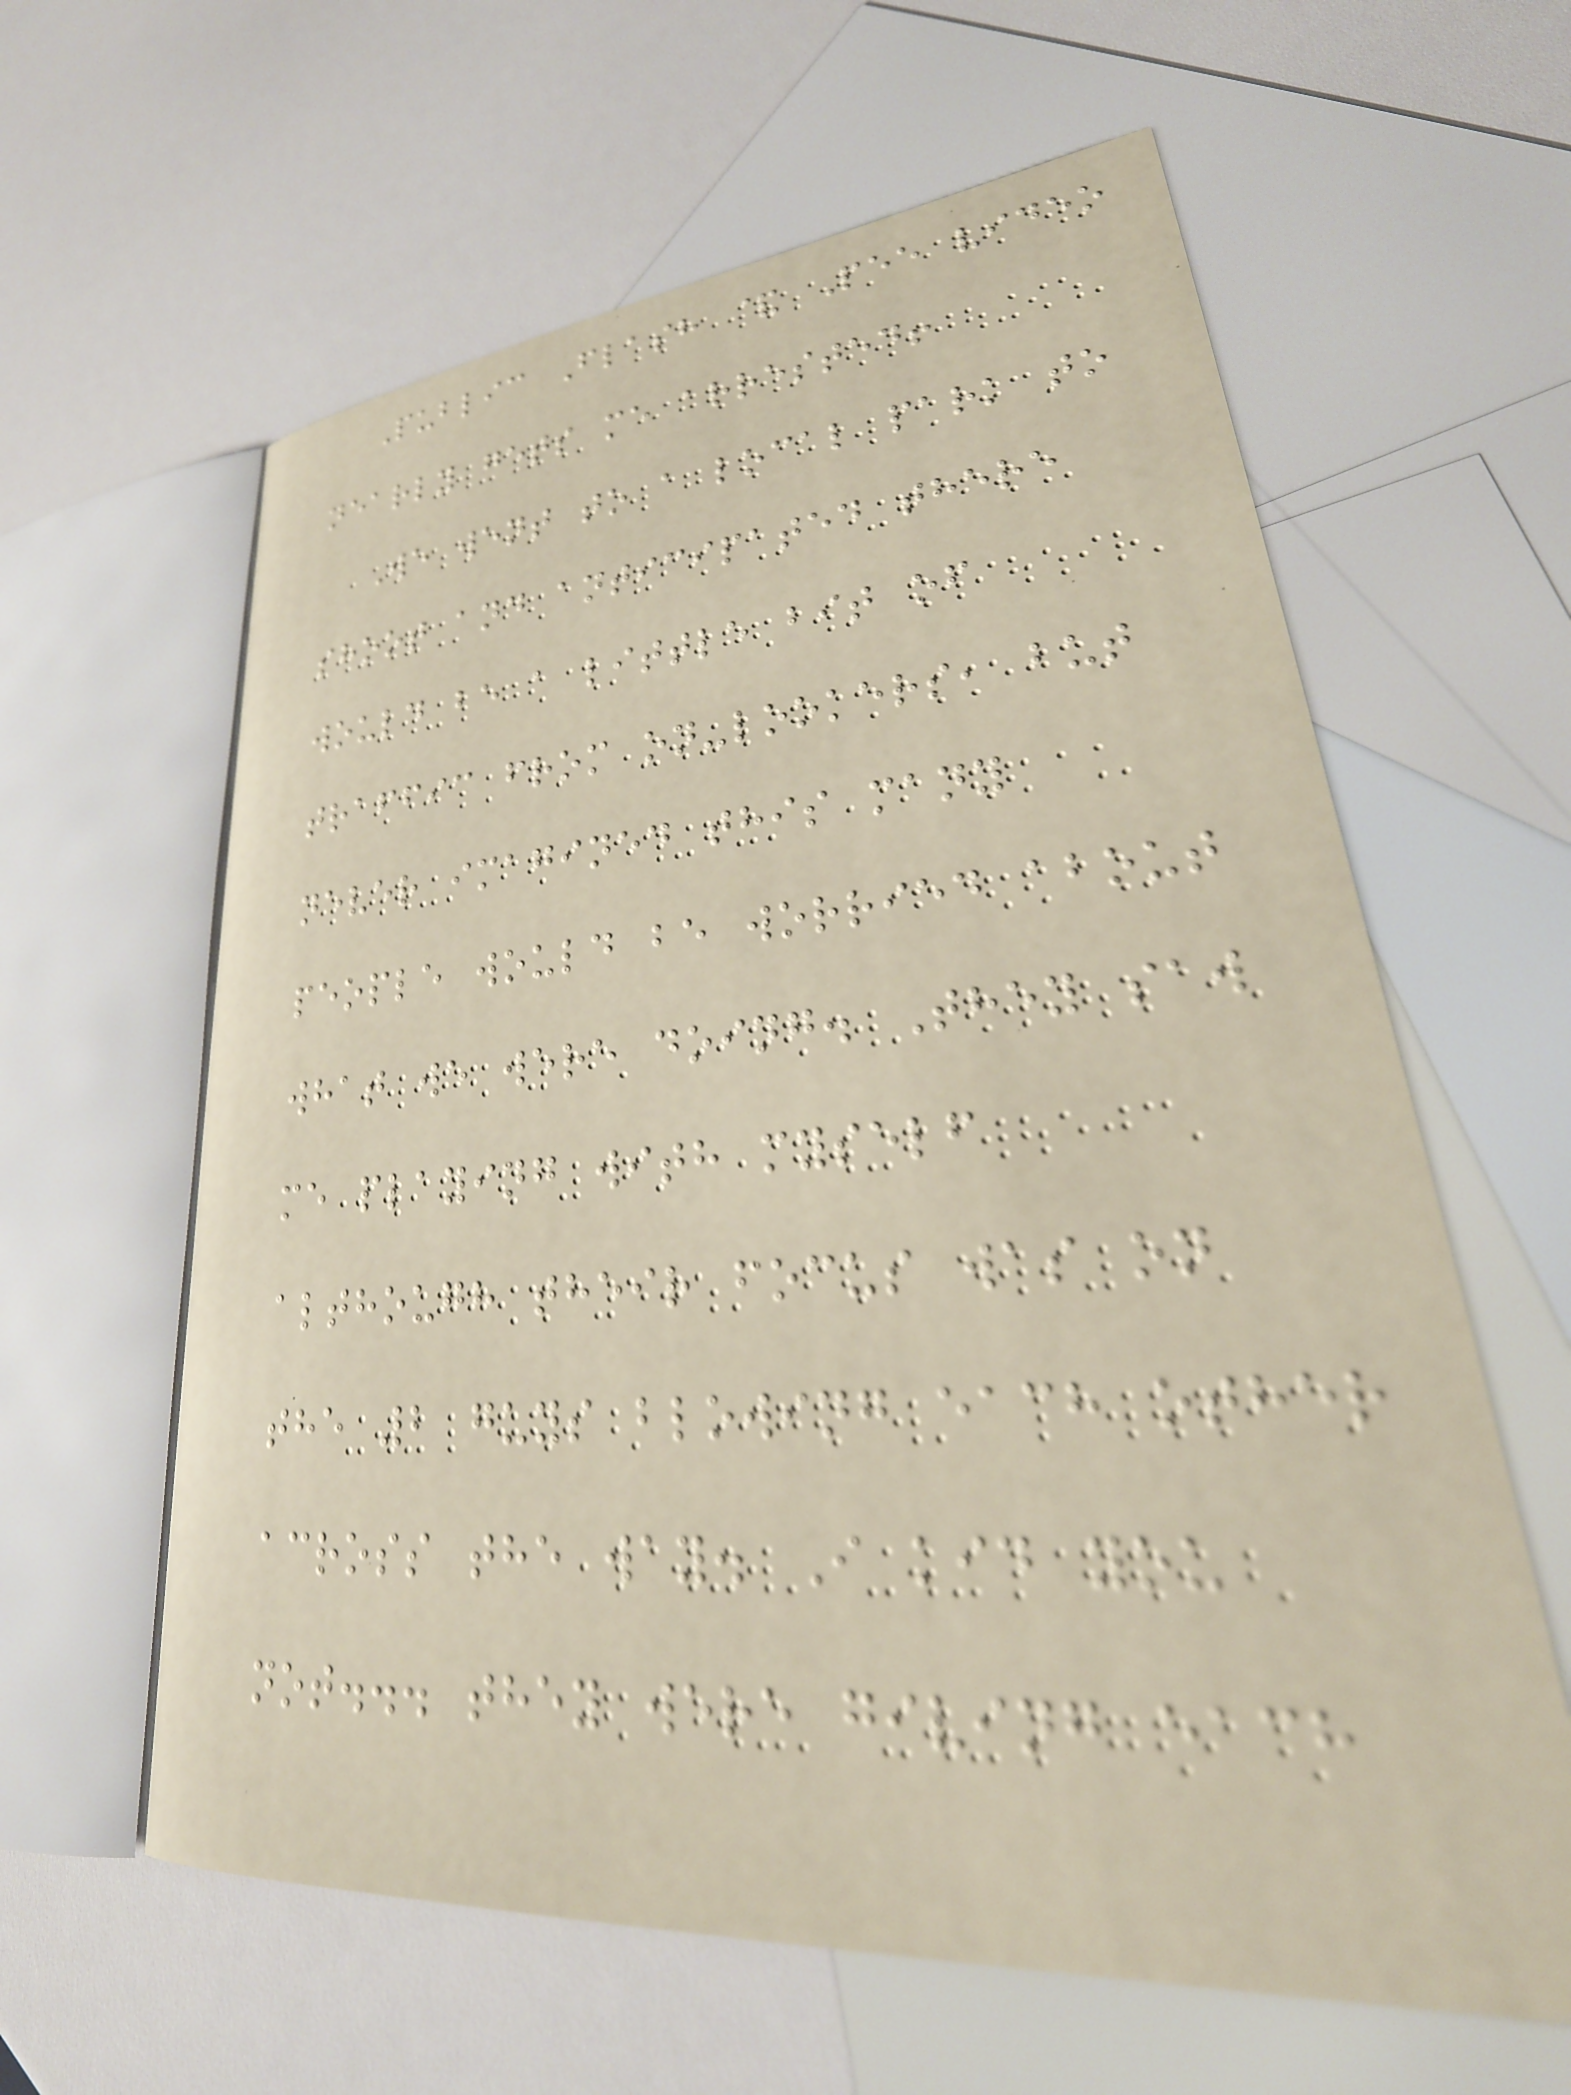Public Flash & Pee video
nearly gets me arrested!
We went to a local park to
shoot and anticipated there
would be a little bit of
traffic from on-lookers, but
never imagined this many
people would be worried about
what we were doing. They saw
me playing with myself
although their focus was on
the 2 guys blowing each other
across the way. I kid you
not... they were giving each
